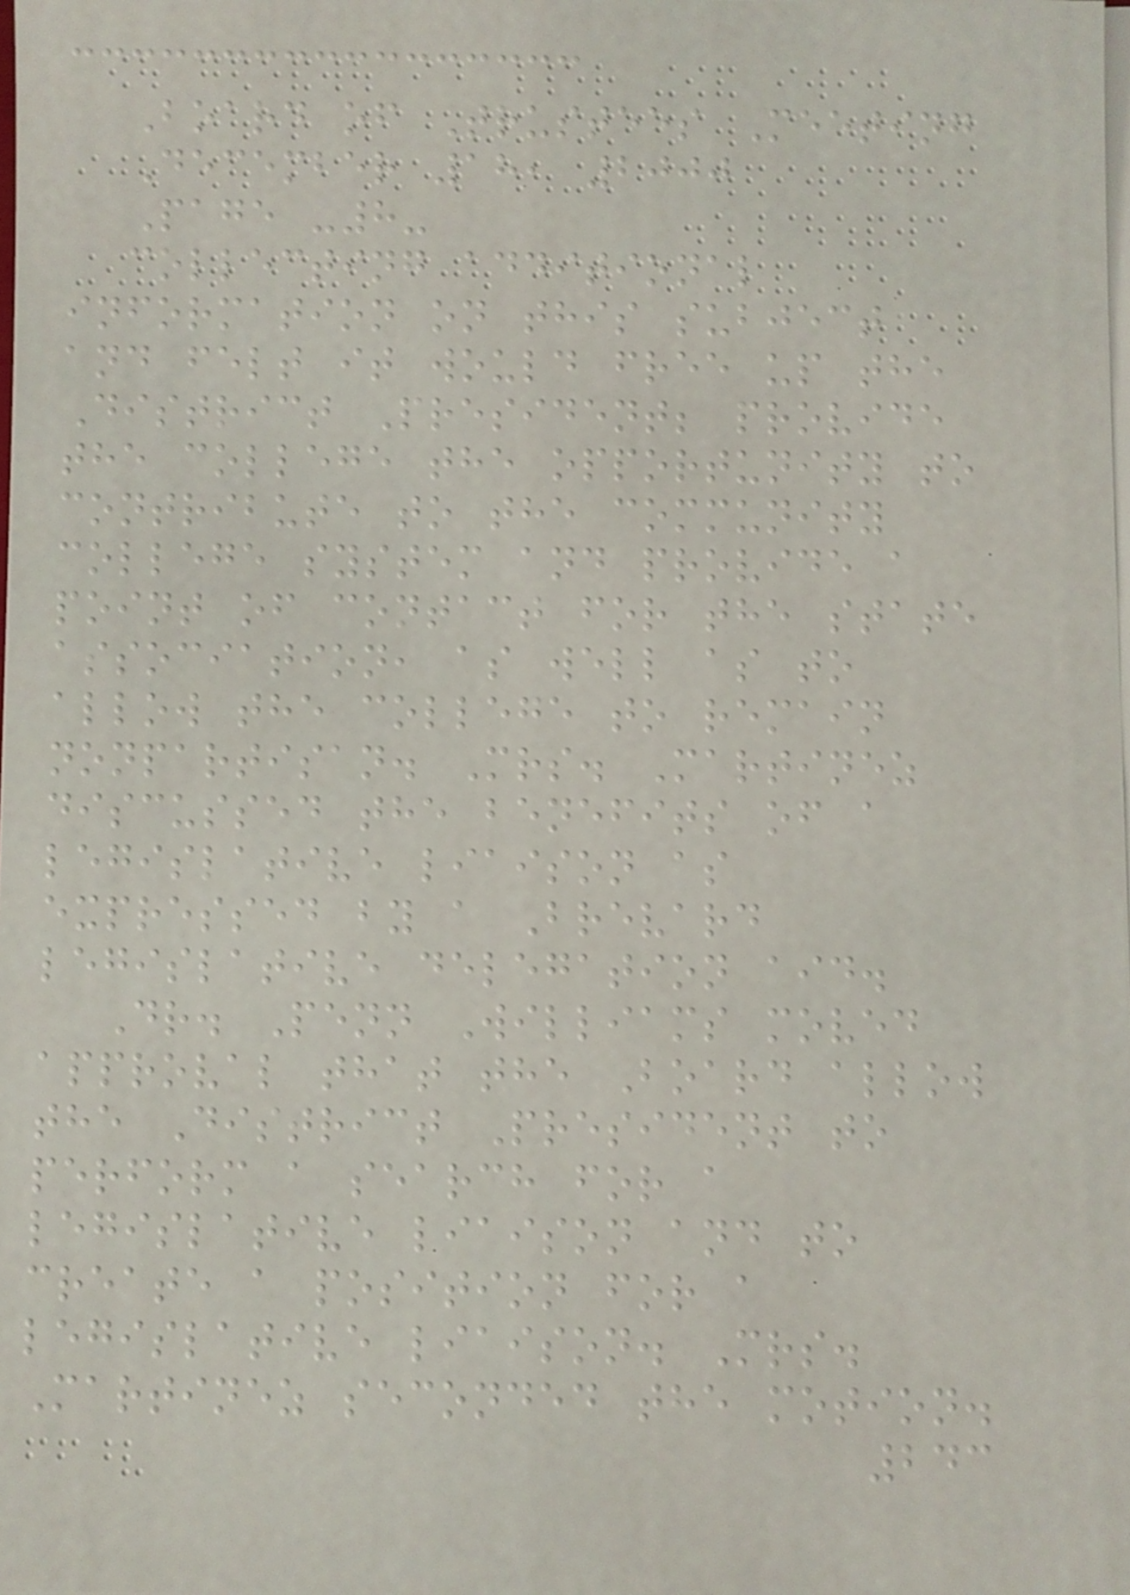Board of Trustees Meeting
December 18, 2000
Page -8-
collecting additional
information on this subject
and felt it would free up the
District President; provide
the college the opportunity to
contribute to the community
college system and provide a
point of contact for the state
association, as well as to
allow the college to remain
nonpartisan. Mrs. Martinez
discussed the benefits of a
legislative liaison as
expressed by a Brevard
legislative delegation aid.
Dr. Penn Williams moved
approval that the Board allow
the District President to
perform a search for a
legislative liaison and to
create a position for a
legislative liaison. Mrs.
Martinez seconded the motion.
243
